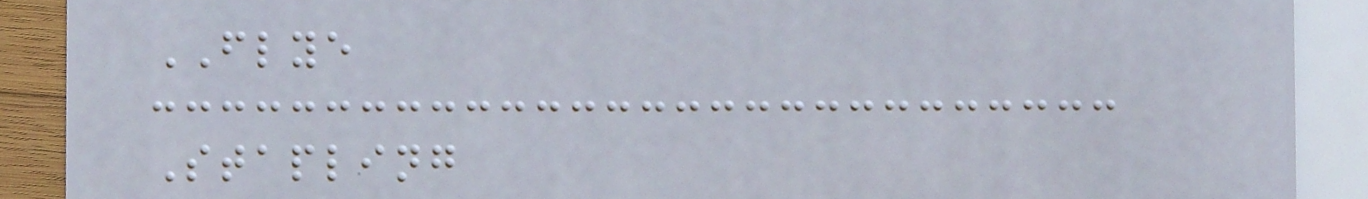FLYE
Stapling
